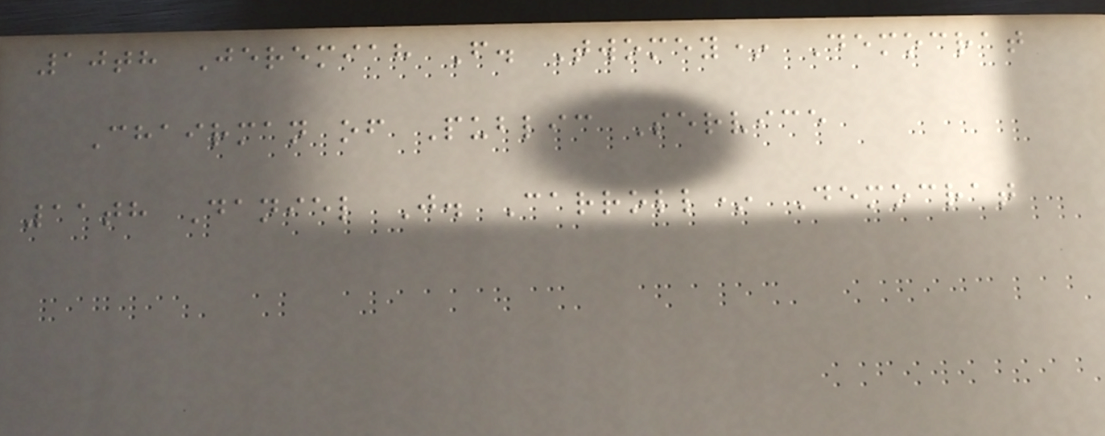10th Jeremiah F. Twomey* Democrat
Chairman of Public Service
11th Daniel J. Carroll* Democrat
